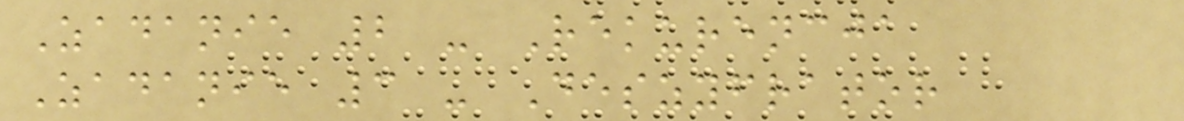Zadanie 2 - Rekurencja
Zadanie 3 - Deszyfrator
